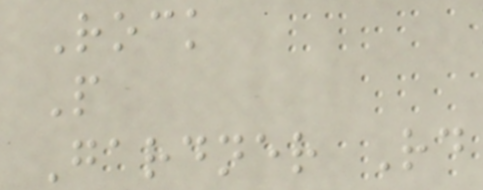Rock
P
Gardner Rd
